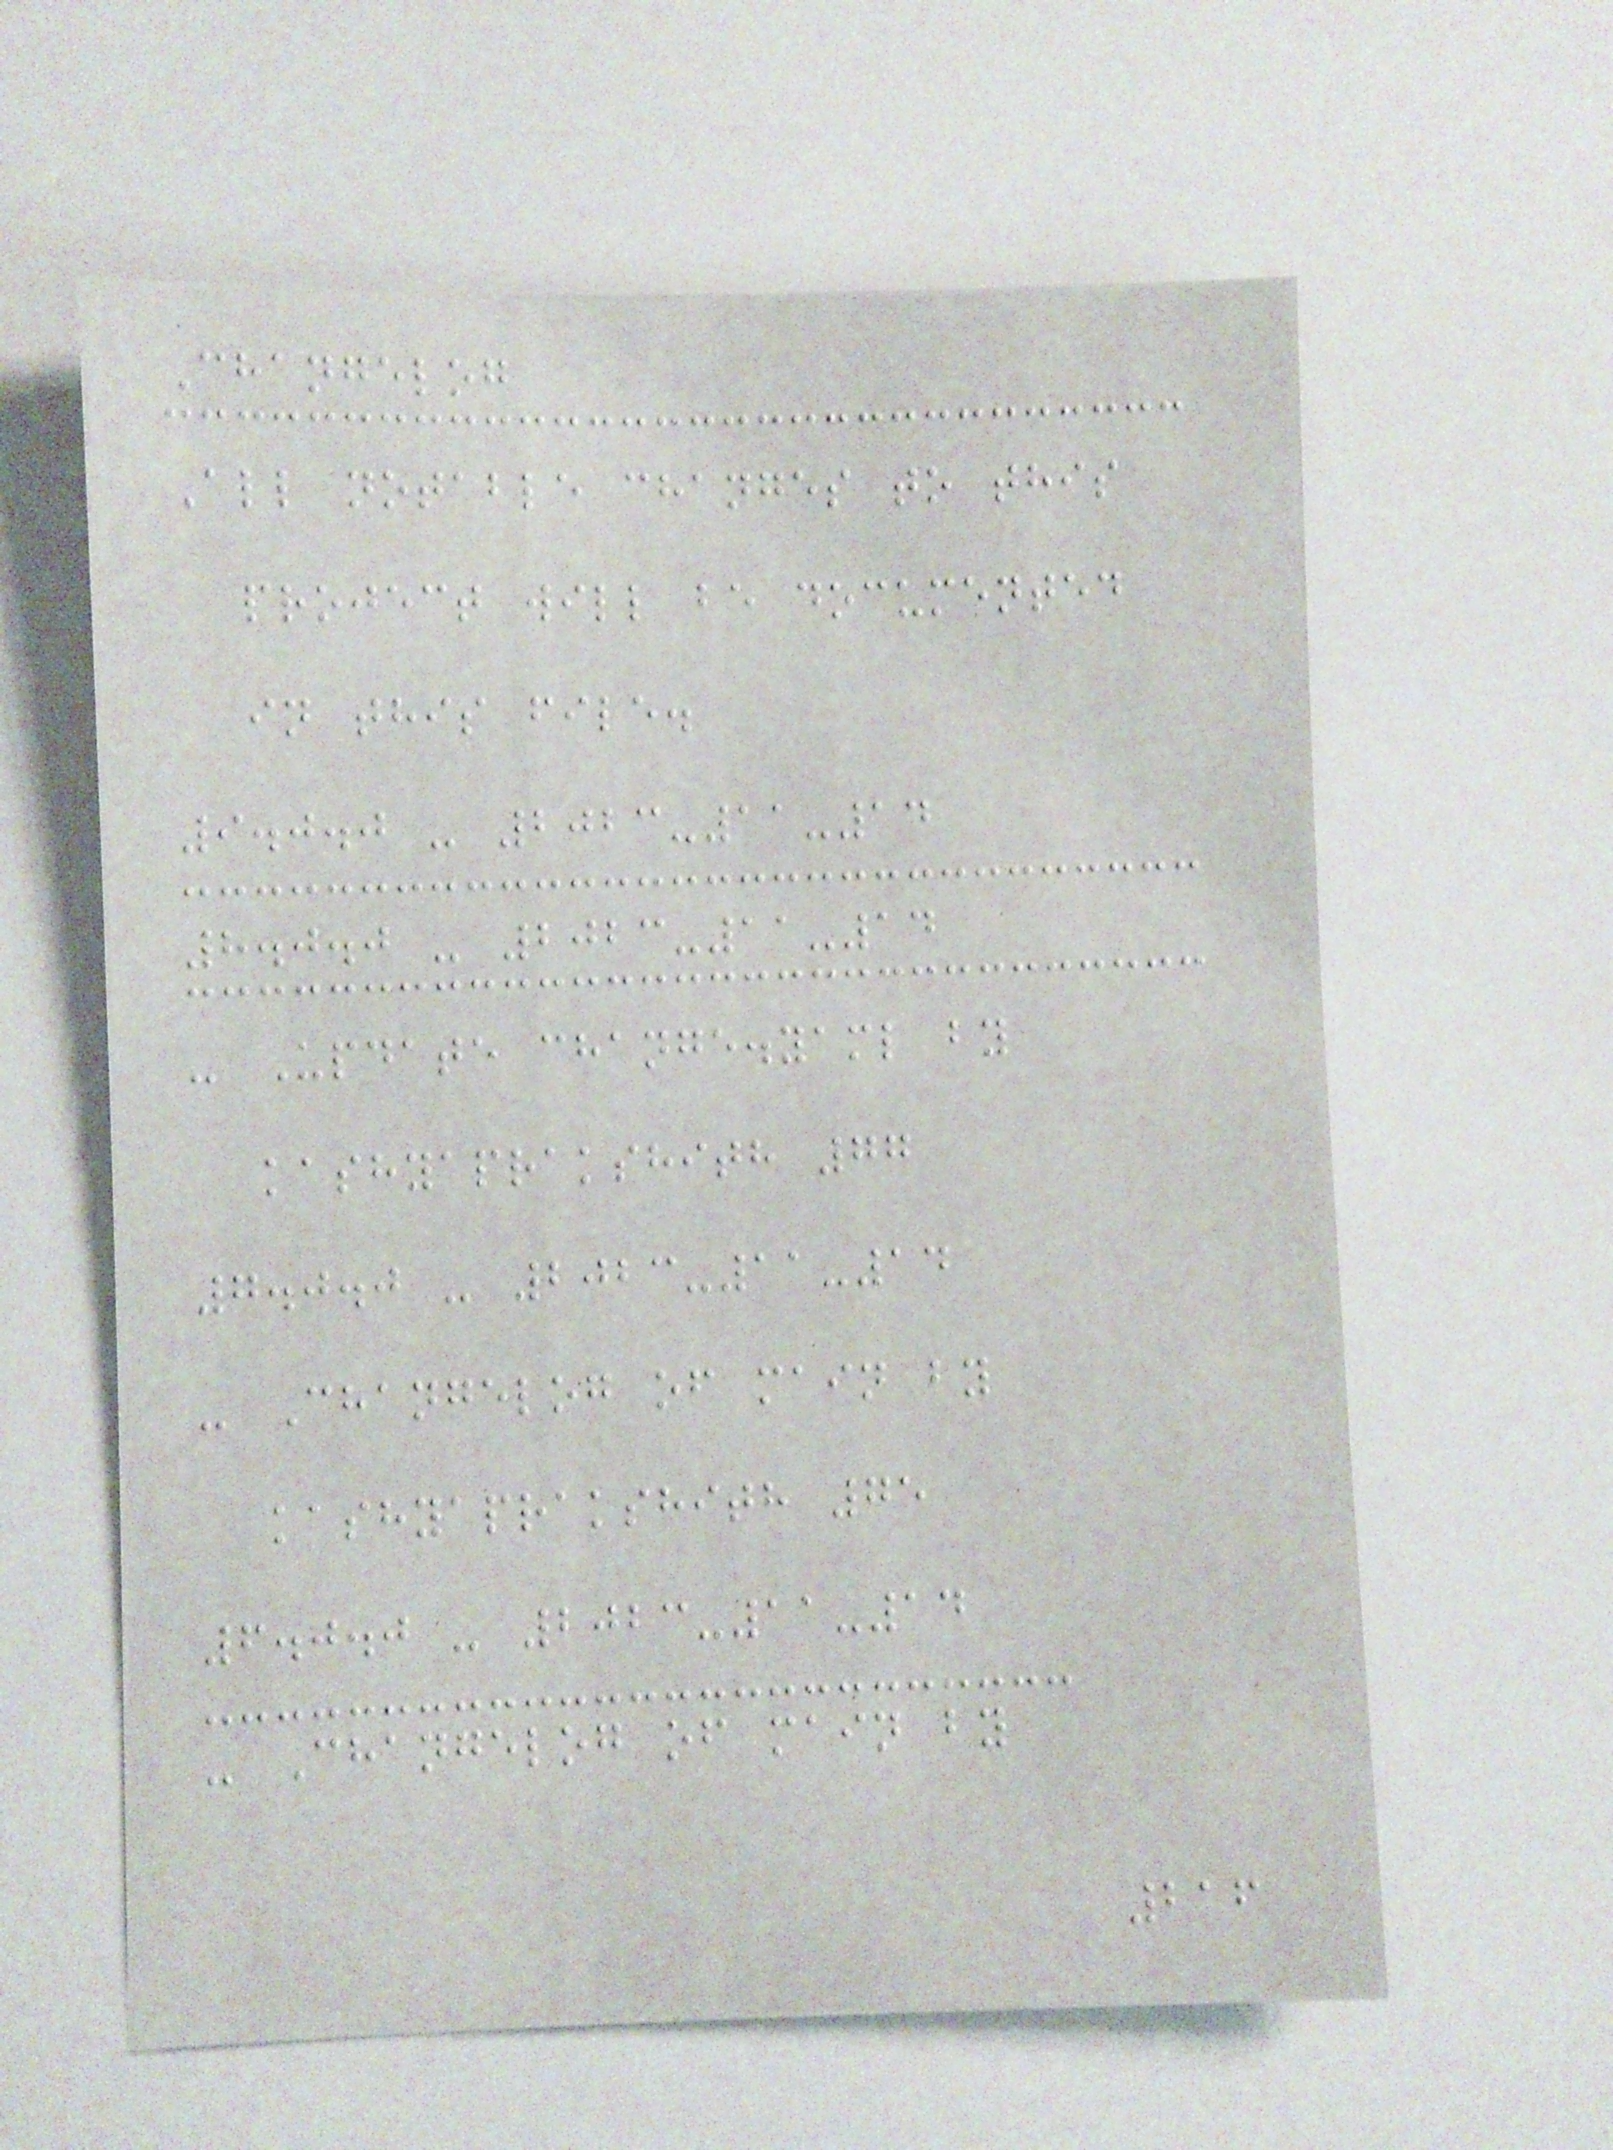Changelog
All notable changes to this
project will be documented
in this file.
9.0.0 - 2023-11-14
8.0.0 - 2023-11-14
- Update change.yaml by
kashyaprakshith 77
7.0.0 - 2023-11-14
- Changelog of main by
kashyaprakshith 75
6.0.0 - 2023-11-14
- Changelog of main by
216
